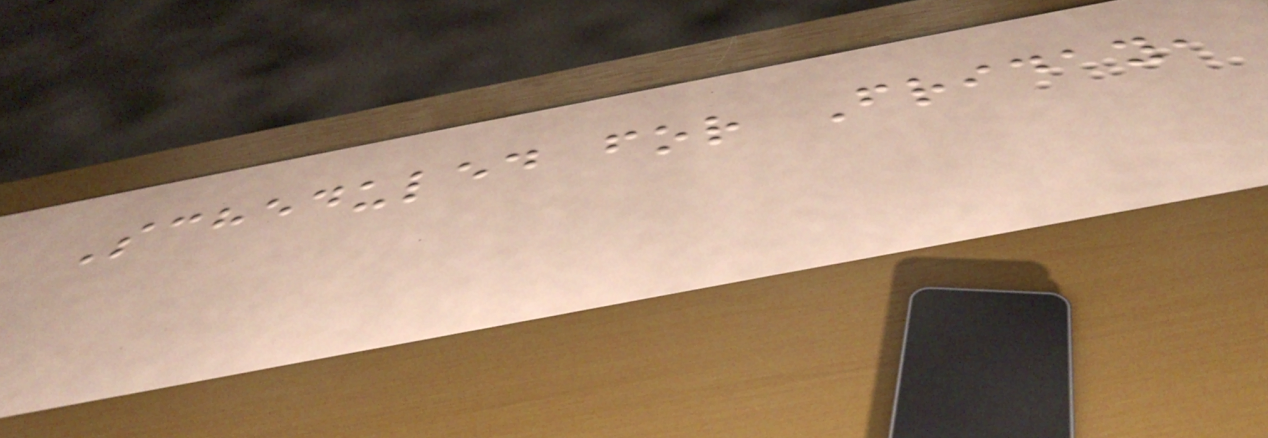Scheduled for Friday,
